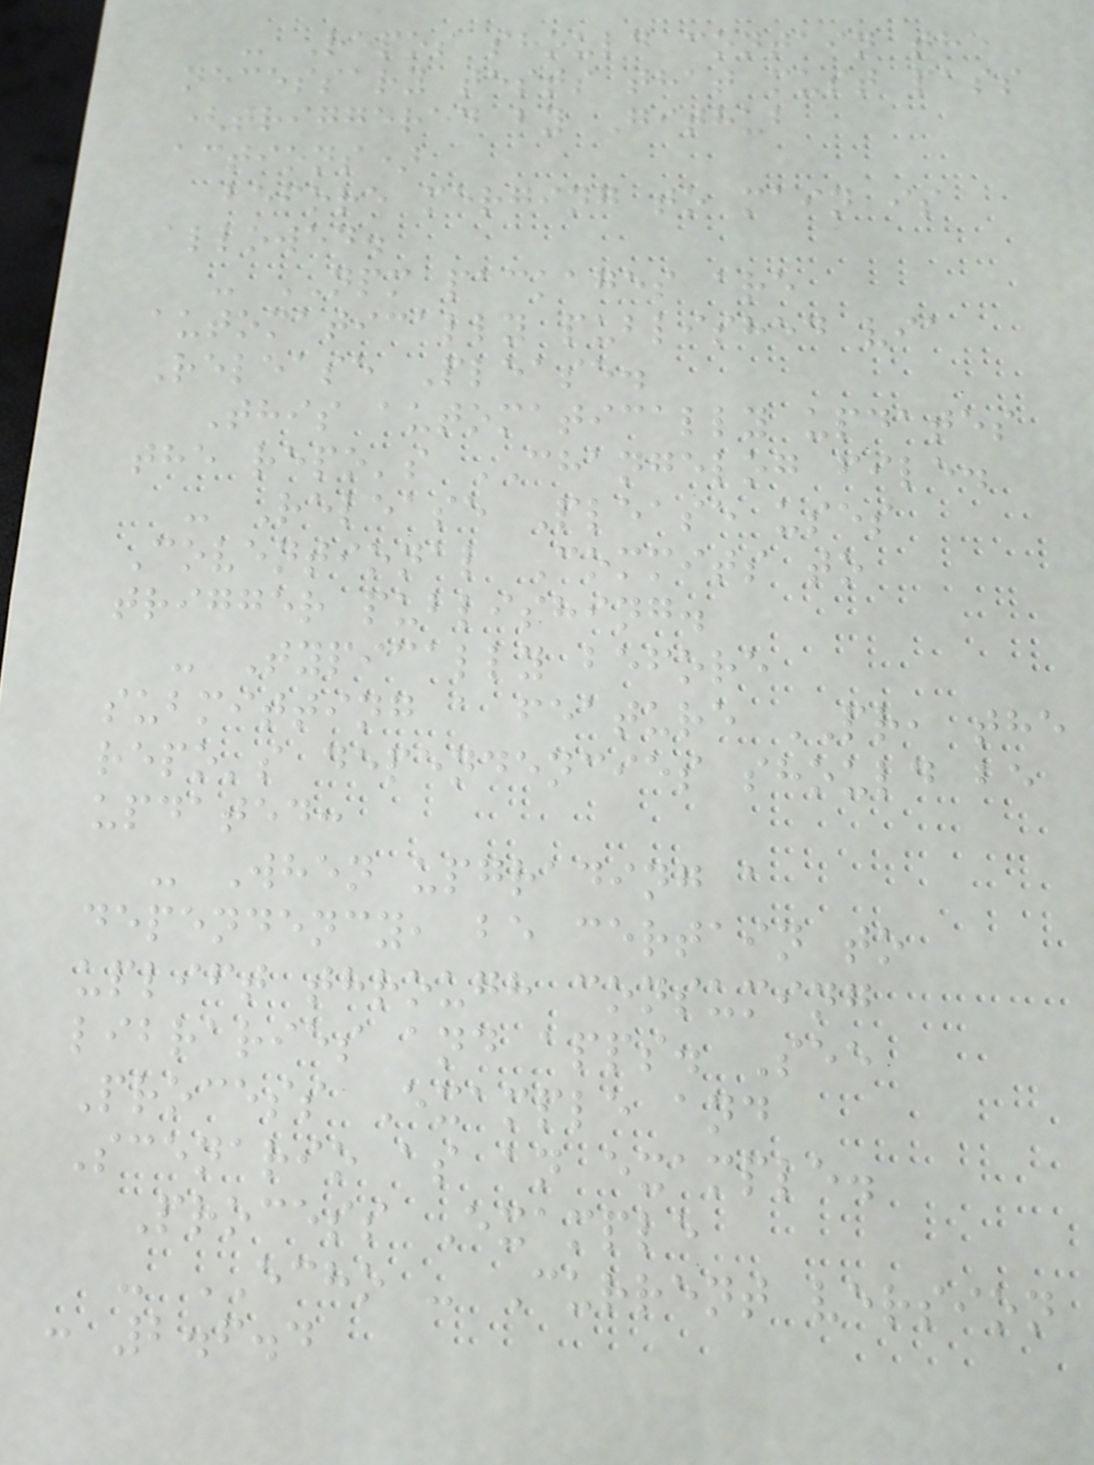- Repos should contain the
necessary tests that must pass
(triggered by Github
actions)
before merging to main is
allowed.
- NPM packages are
automatically published via
Release Please.
This automatically updates
the repo's CHANGELOG file.
- Release Please uses
Coventional Commits to
trigger publishing.
- Typically before
submitting a feature PR, the
repo's dependencies should be
updated:
- When upgrading a
dependency, be certain to
uplift through consuming
libraries and apps. See
Process Example and
Scenario as an example.
Process Example
- ECHO - Current version
: 2.6.4
